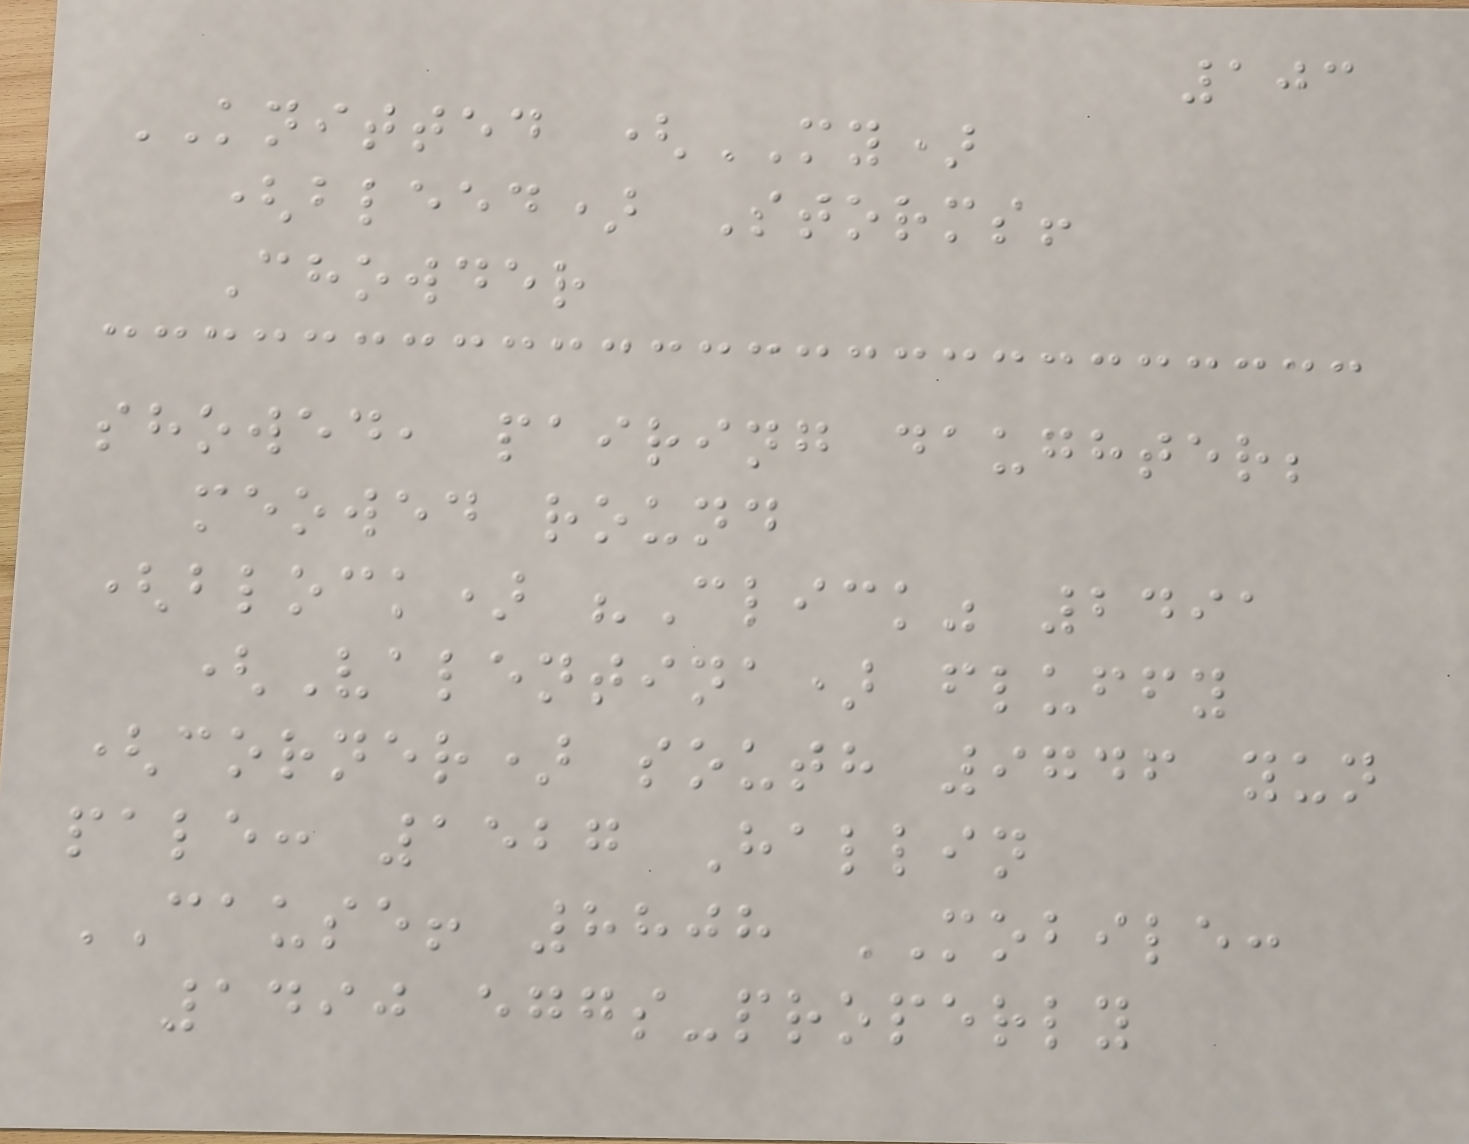103
KNITTED (MY)
(bleed) Storms!
Chowder
showed, pairing daughter;
meowed round
(block) "Click" 2491
(Valentina) fluffy
(corner) south 9746 yun
pale: 1527 Hallin
CAUSE! 8808 MOBILE:
1490 eggs-properly
